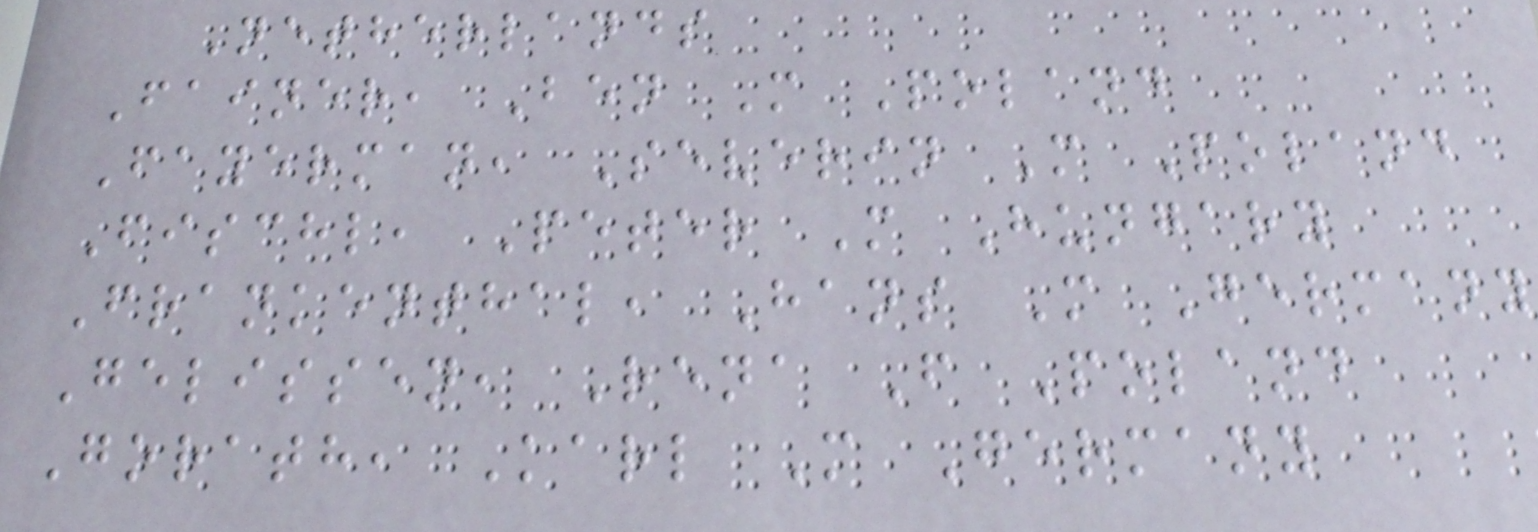Netherlands
Fainer, Ben M Poland
Fayerman, Severin M Poland
Fischl, Peter M Hungary
Frankenthal, Hans M Germany
Gelissen, Rena F Poland
Gorath, Karl M Germany
